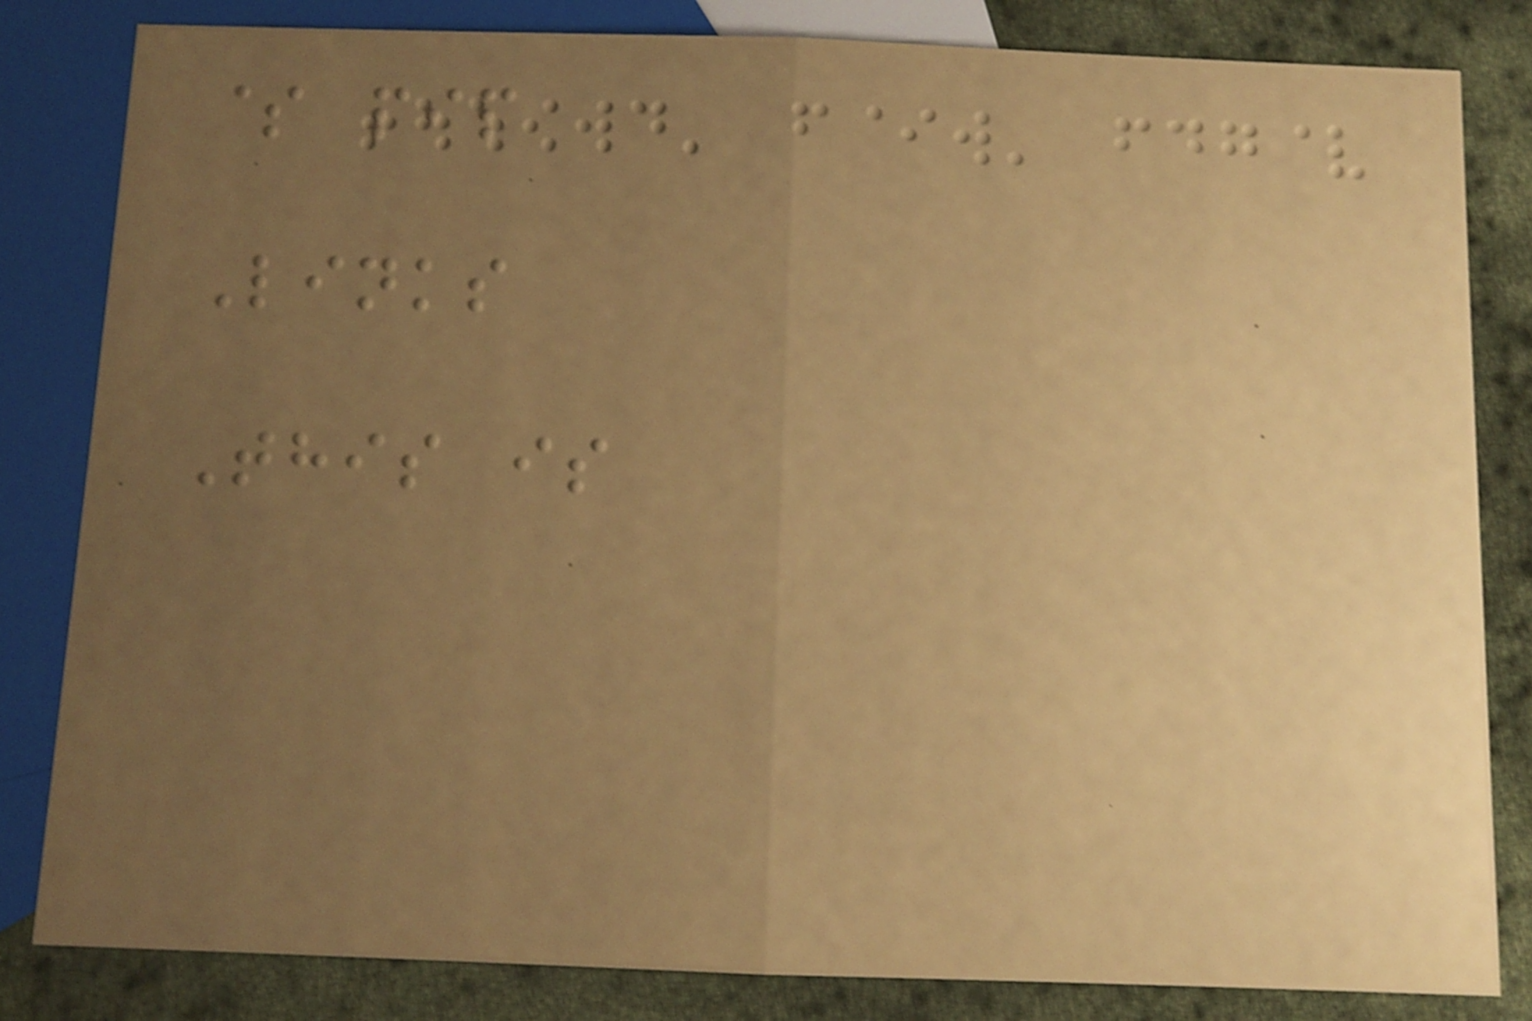$ pip
Links
This is
